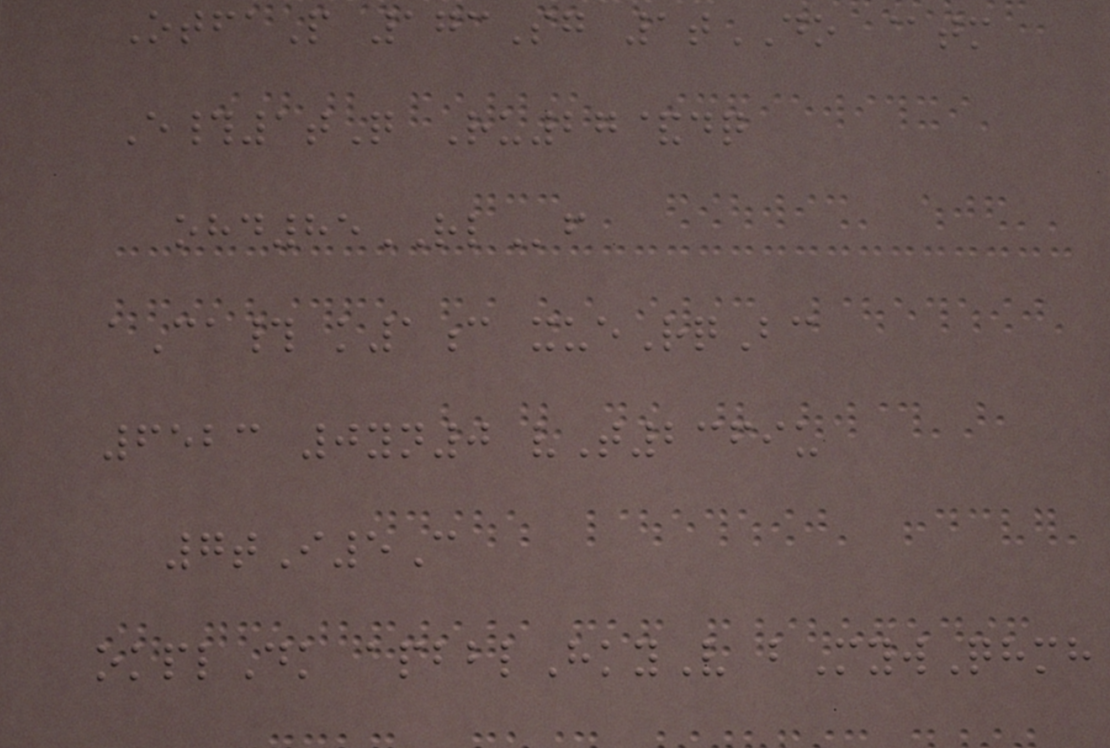OtfaP 173Sg 1tDO @tm
E#1tQ Ru27&dq
ohd85RLf
aCa# k1c xueRqBc
6523 0yn0 vT2369u
7tI5C
okplDk apbblHkyV bMywQhmh
